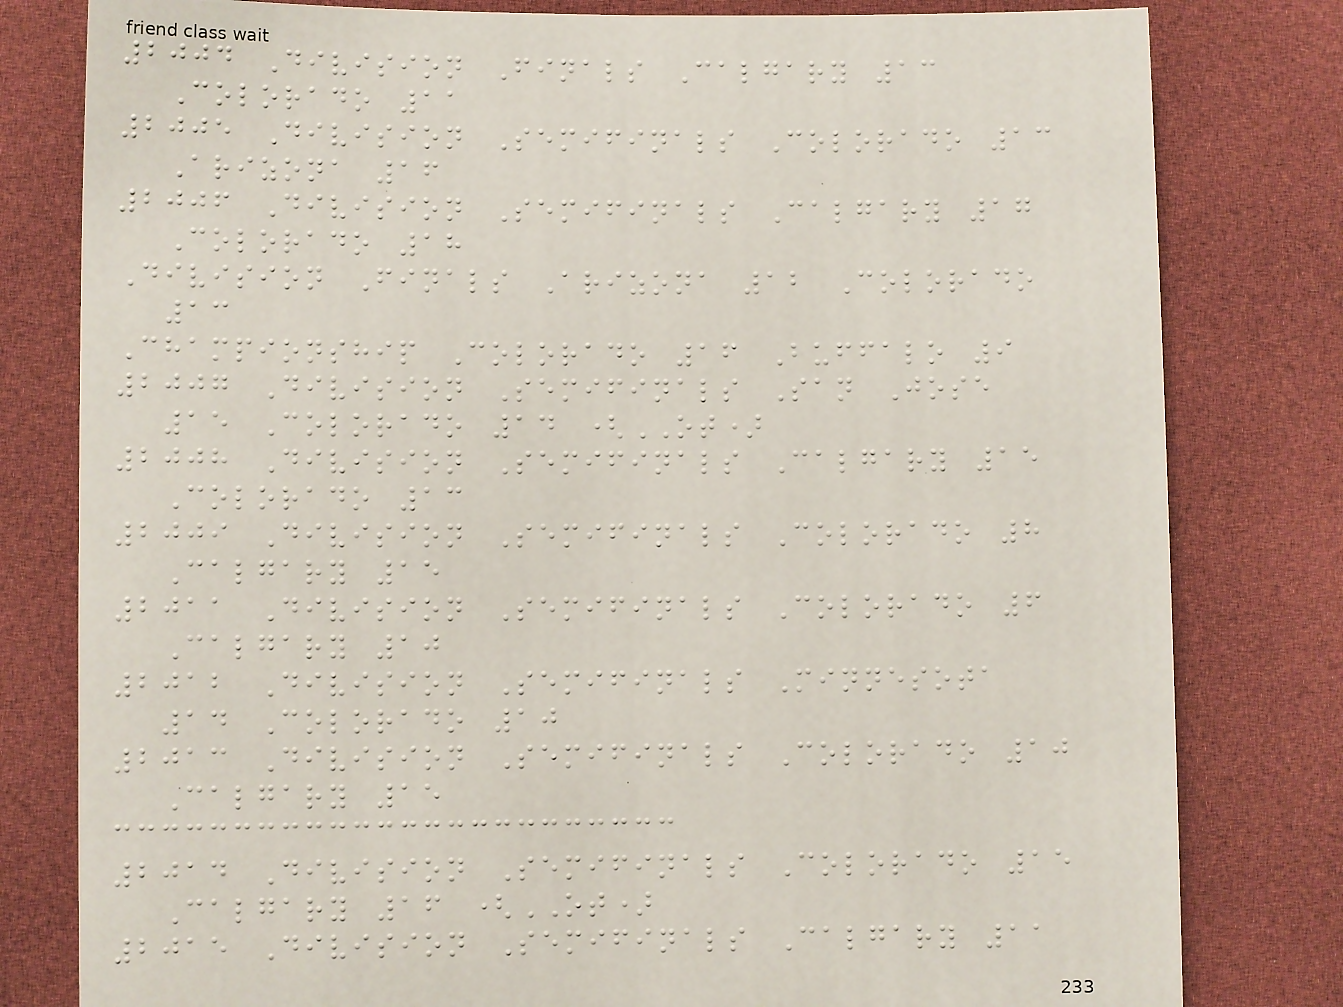2004 Division Finals Calgary 13
Colorado 11
2005 Division Semifinals Colorado 13
Arizona 16
2006 Division Semifinals Calgary 17
Colorado 18
Division Finals Arizona 12 Colorado
13
Championship Colorado 16 Buffalo 9
2007 Division Semifinals San Jose
15 Colorado 14 (OT)
2008 Division Semifinals Calgary 15
Colorado 13
2009 Division Semifinals Colorado 8
Calgary 15
2011 Division Semifinals Colorado 6
Calgary 10
2012 Division Semifinals Minnesota
14 Colorado 10
2013 Division Semifinals Colorado 10
Calgary 15
2014 Division Semifinals Colorado 15
Calgary 16 (OT)
2015 Division Semifinals Calgary 11
